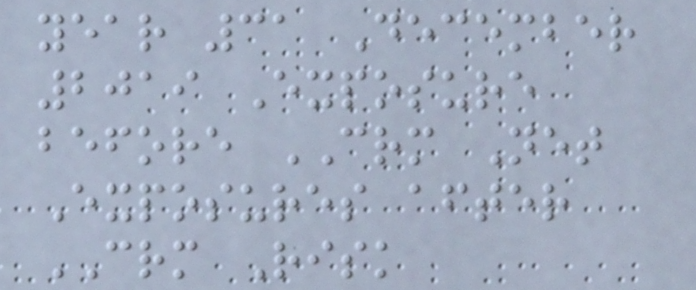year 31 December
2019 Exposure
before CRM Net
Exposures after
CRM Risk
